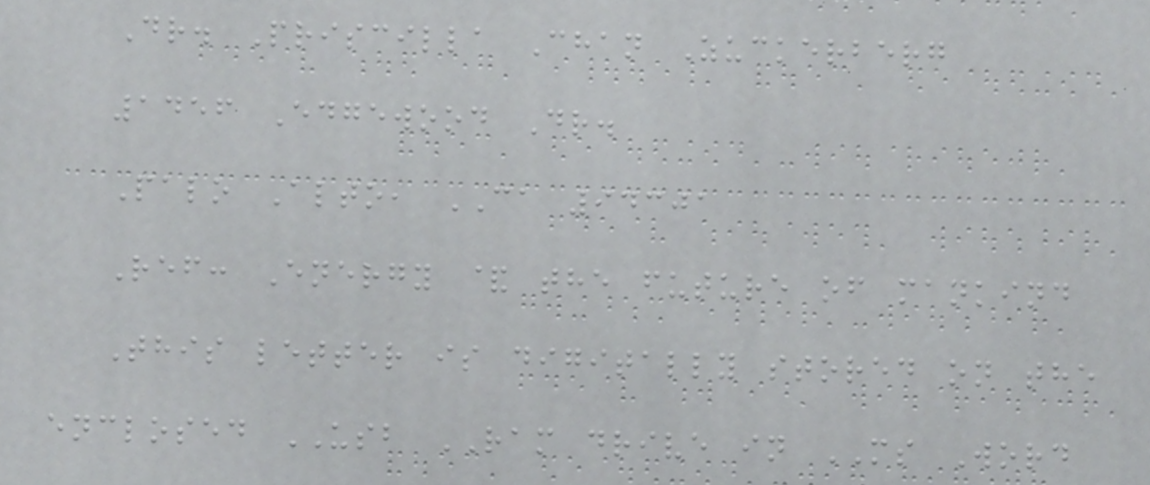Dr. Priscilla Chan Zuckerberg
1456 Edgewood Dr.
Palo Alto, CA 94301
Ref: Energy & the future of mankind
This letter is digitally stored on the
enclosed USB RAM drive in MS Word
